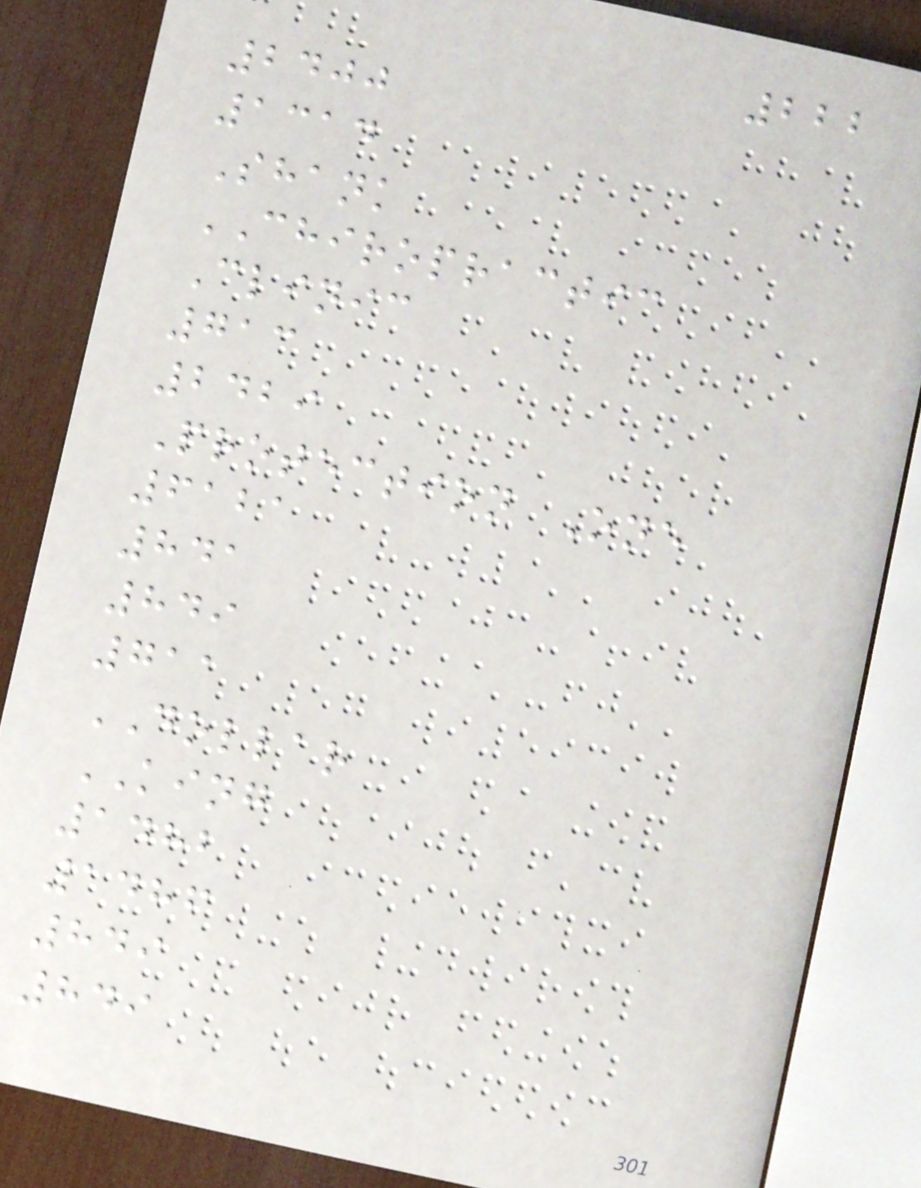222
2400
1314
Shank
CHIROPRACTIC
Clinic
713
2429
Protection One
6121
841
849
711
DOLLAR
KING
1482
1486
849
849
